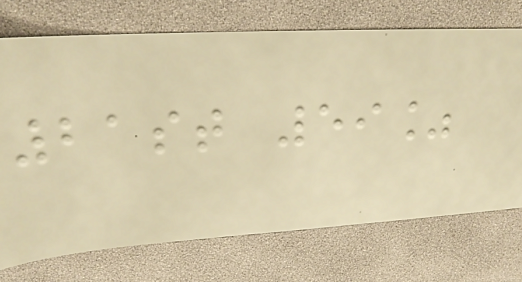21st 59%
